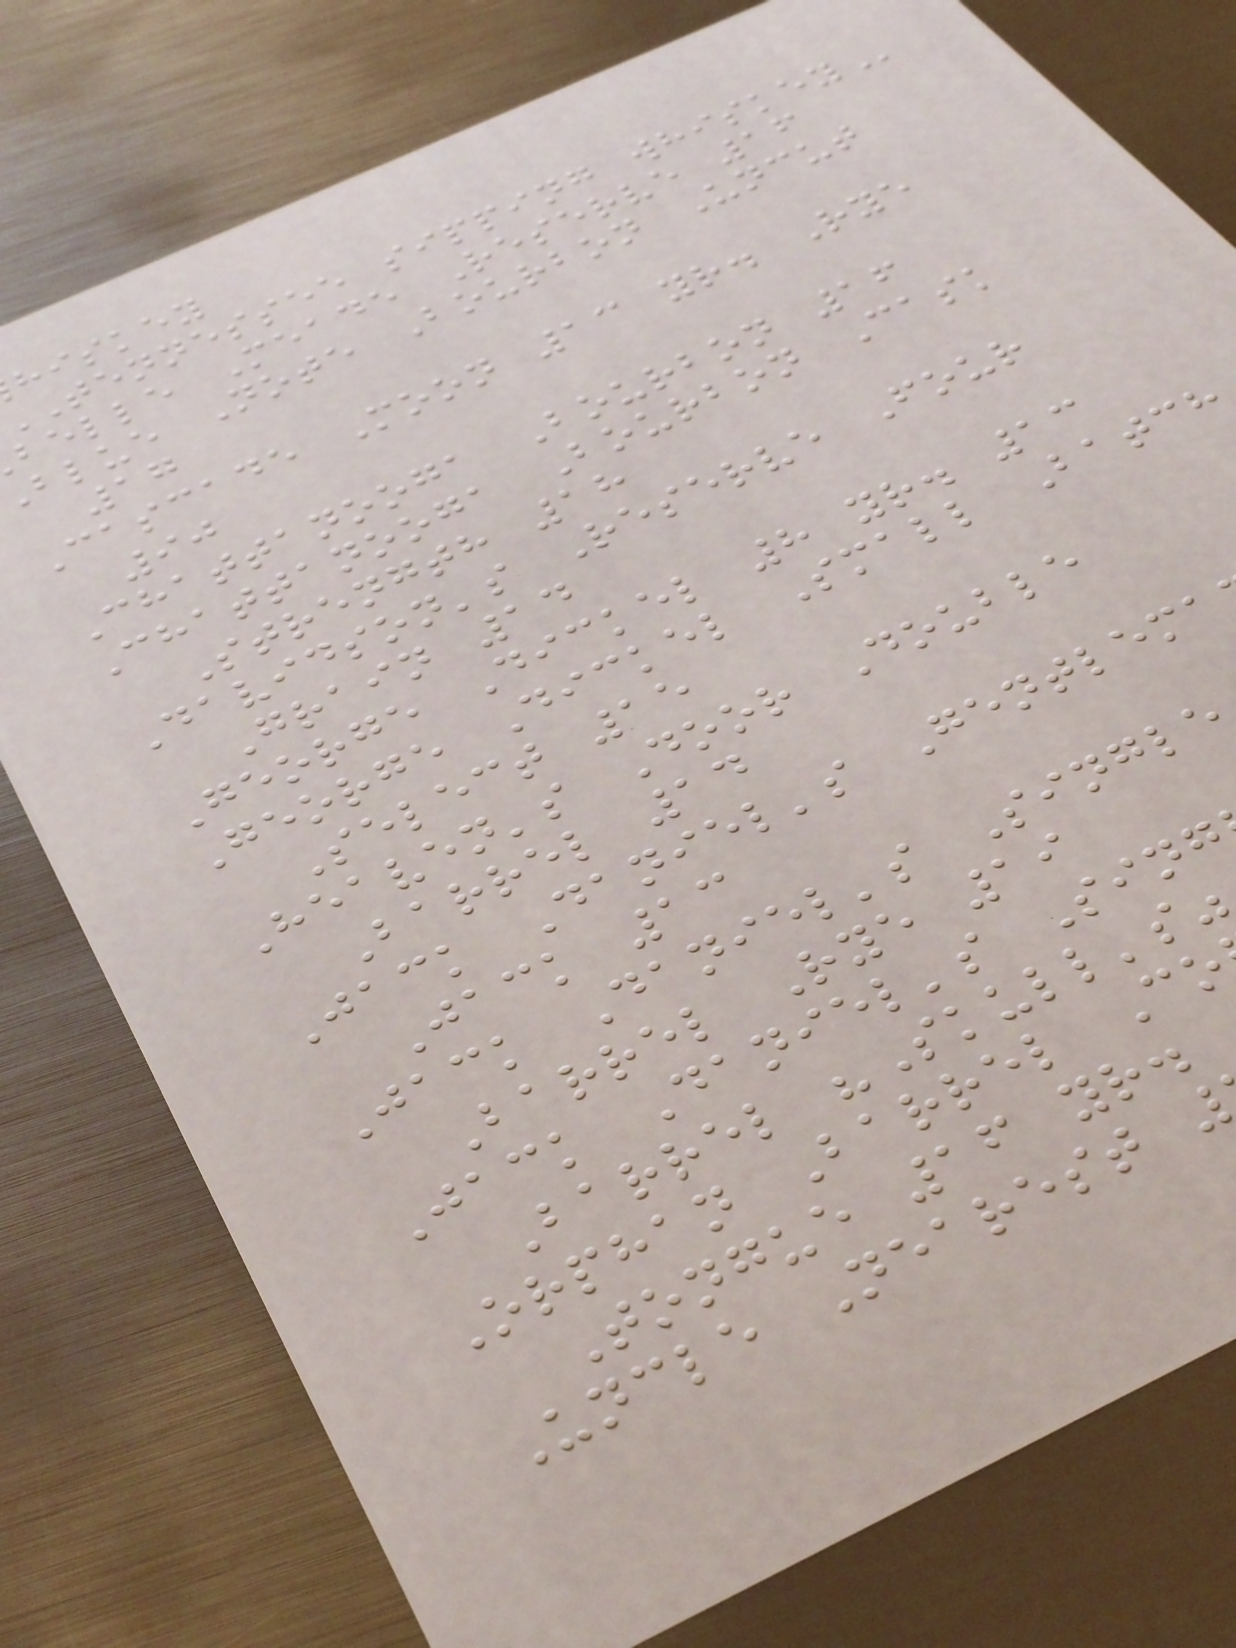hiskey
tennessee sipping
belle Meade Reserve 16
blue Note Bourbon Uncut
17
Cascade Moon 13 yr. Rye
90
Chattanooga Bourbon 16
Chattanooga Bourbon Cask
Strength 18
Davidson's Reserve Four
Grain 14
George Dickel 8 yr. 13
George Dickel Small Batch
Select 15
Heaven's Door Double
Barrel 14
Jack Daniel's Gentlema
Jack 13
Jack Daniel's Single
Barrel Rye 19
Jack Daniel's Sing
Barrel "Skull's"
Orphan Barrel Co
Tongue 16 yr.
Uncle Nearest
